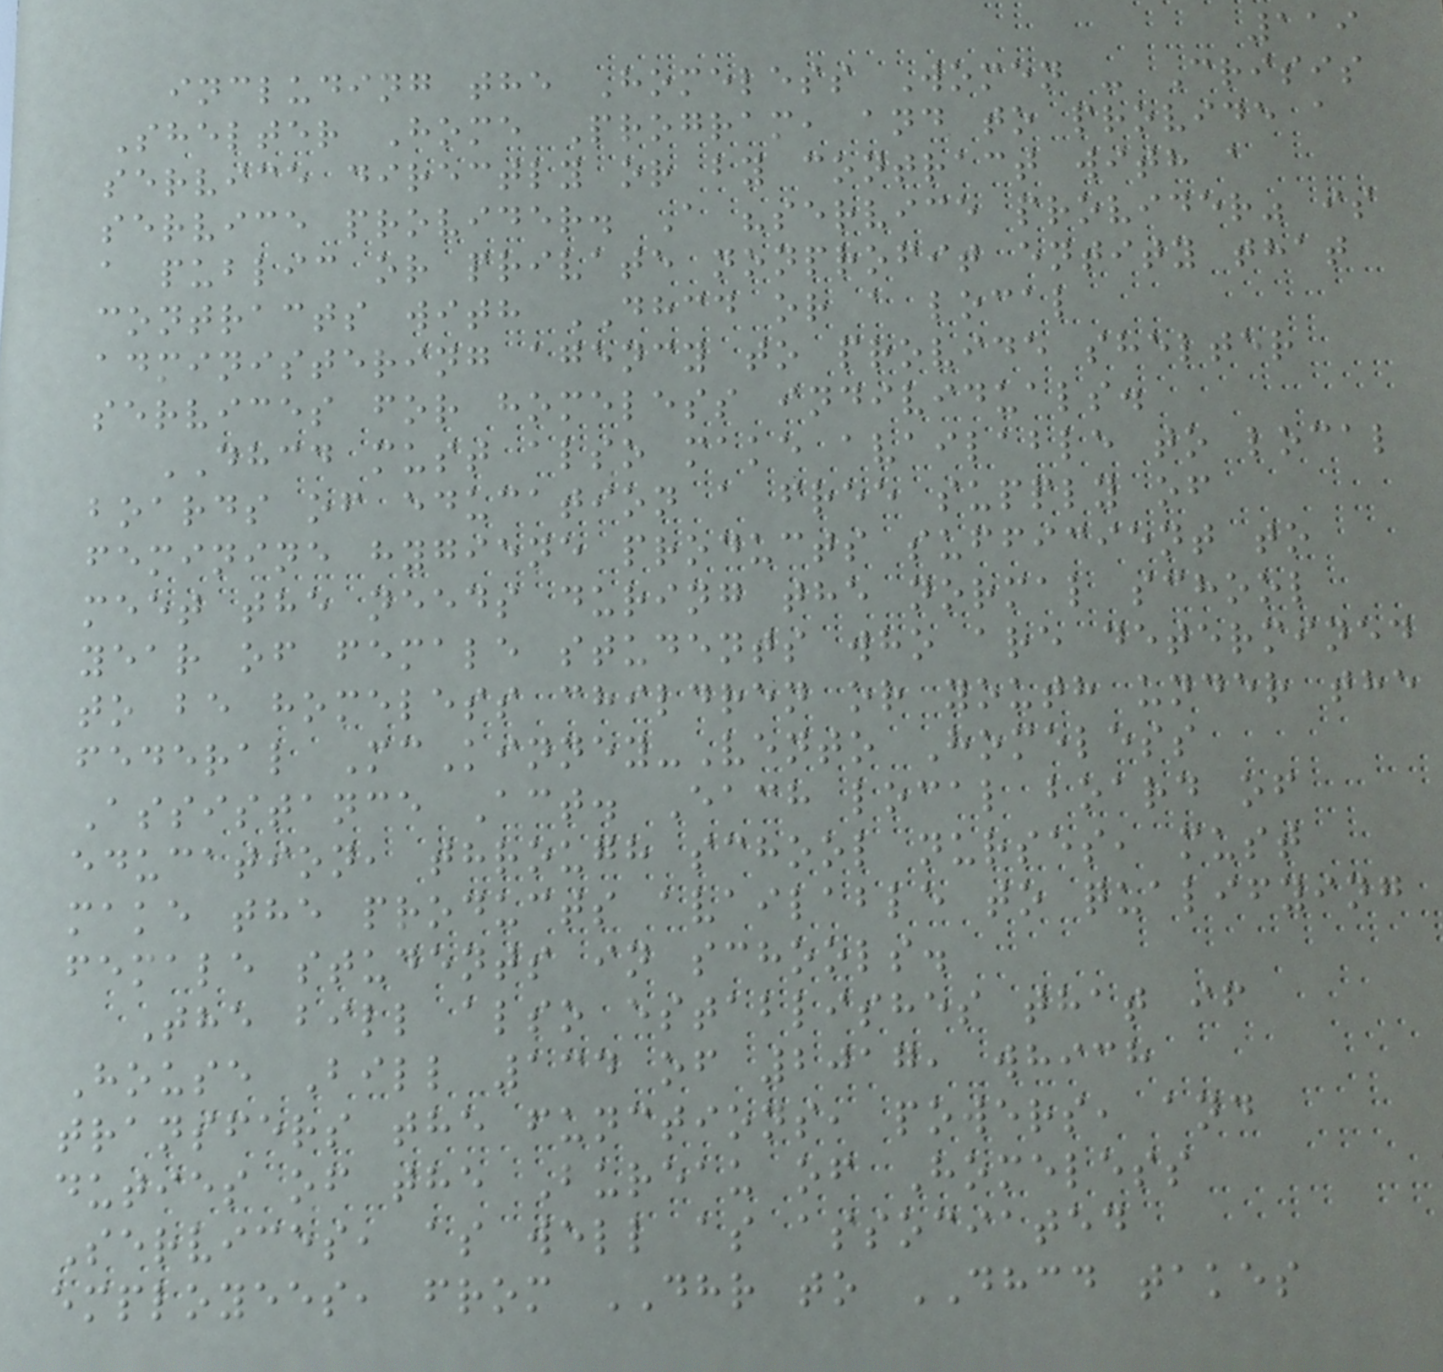119
including the Homeless Women - Crisis
Shelter Home Program, and to provide a
service directly or by contract with a
service provider. A "service provider" is
a public or private nonprofit entity that
contracts with DHCD or a local
administering agency to provide shelter
services for homeless individuals.
DHCD must also make available to local
boards of education a free supply of
feminine hygiene products sufficient to
meet the needs during the normal school
year of female students who are determined
to be homeless children or youth under the
federal McKinney-Vento Homeless
Assistance Act. Each local board of
education, through school nurses, must
make the products available to qualifying
female students in schools.
The bill also establishes that if
House Bill 134 of 2017, which
transfers the functions, powers, and
duties of the Bureau of Homeless
Services, as well as associated
employees, from DHR to DHCD takes
